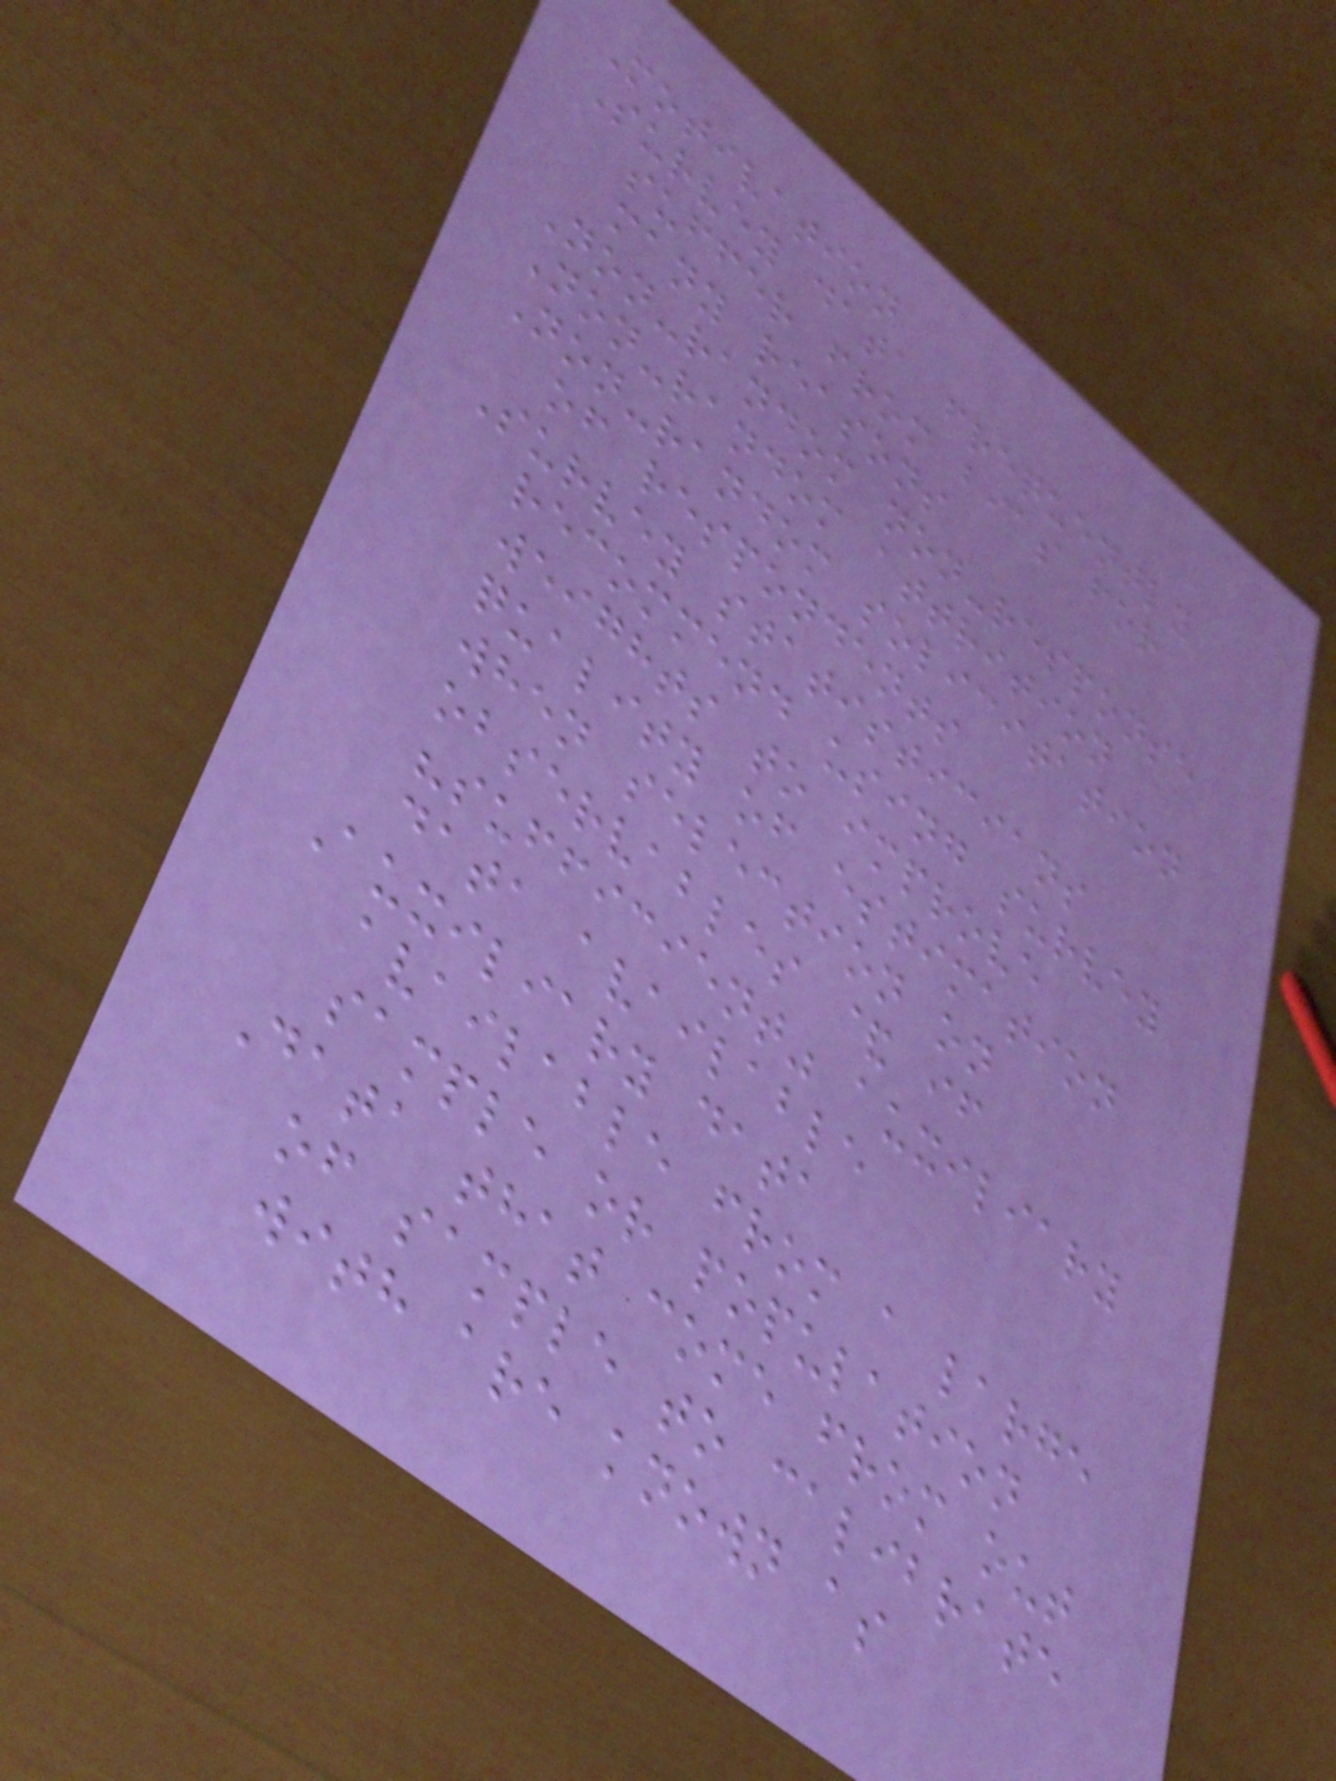Motivation
Survey data frequently
suffer from bias for
many reasons
Non-random non-response
Non-random attrition
Non-random solicitation
of respondents
Survey statisticians
recommend using survey
weights to improve
quality of estimation
when selection on
observables & if
"sufficient" auxiliary
data available
Auxiliary data
available from a large
sample or population
Data that come from out
of sample to calibrate
with are known as
